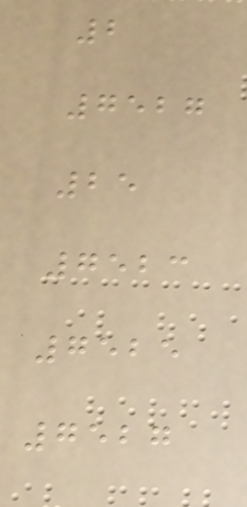2
7527
25
7523
7525
7527
